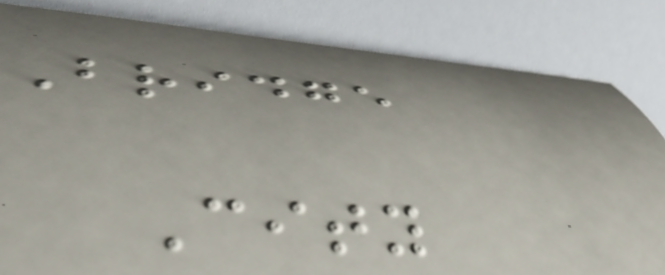Bridge
City
